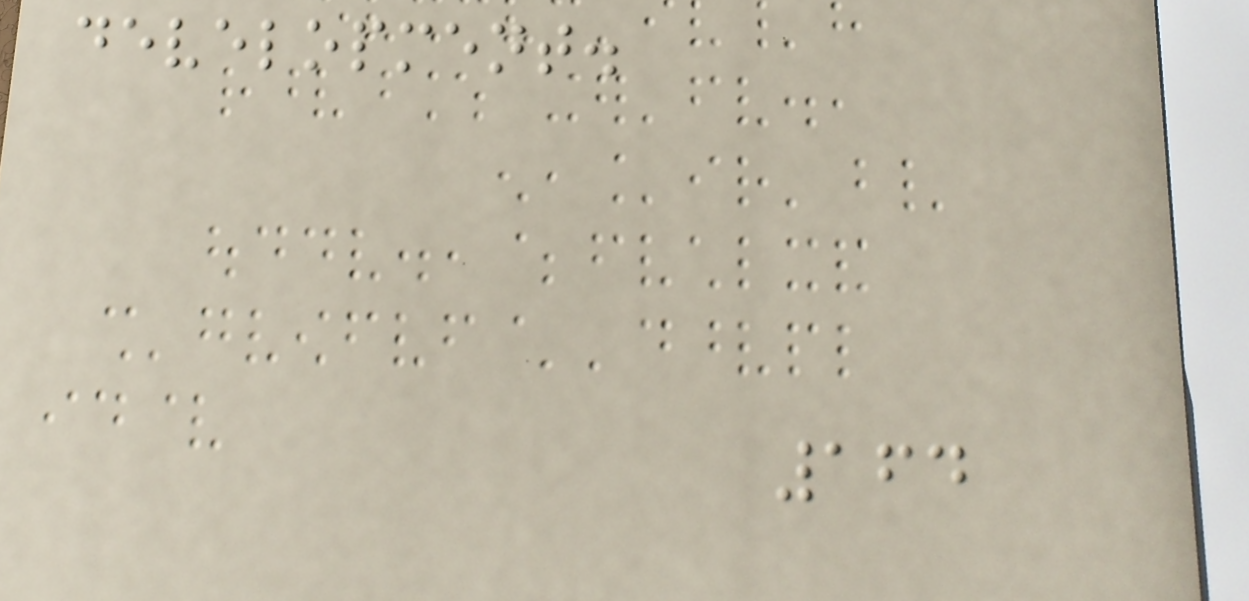development.
164
